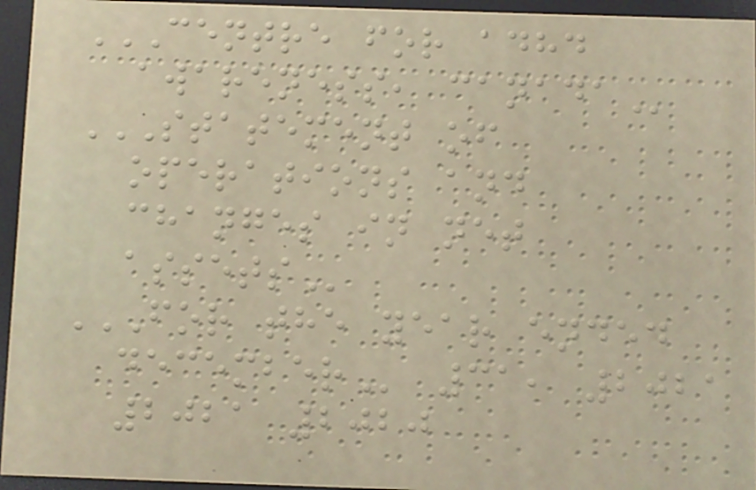CENTRE FOR ADHD
AWARENESS, CANADA
STATEMENT OF
OPERATIONS AND
CHANGES IN NET
ASSETS
FOR THE YEAR ENDED
DECEMBER 31, 2021
2021 2020
